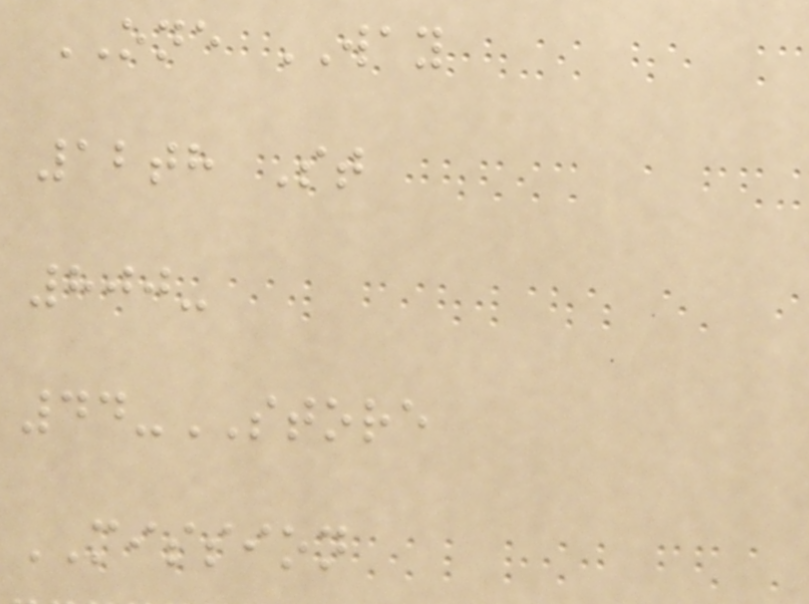ONE WAY
12th St
800-
44-STORE
MISSION
